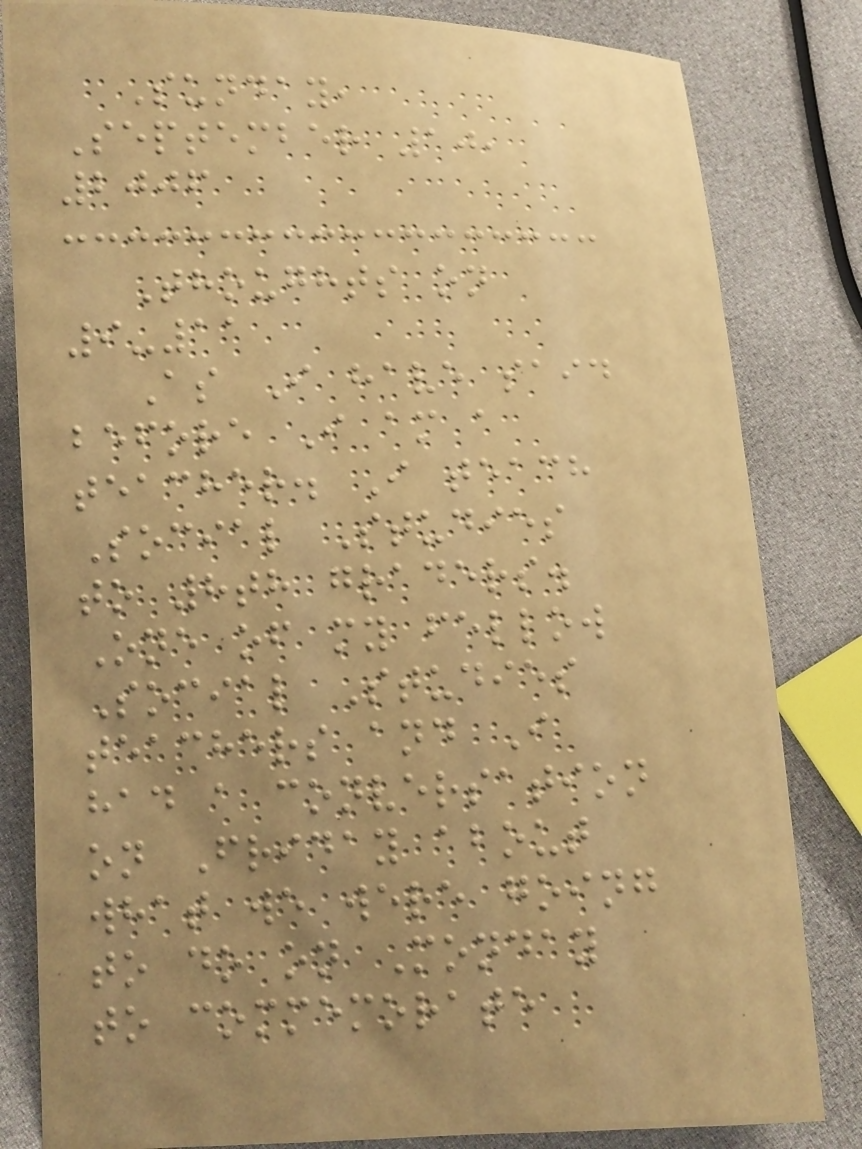Sunday,
September 10,
2006
Thoughts on
9-11
As I have said
before I am a
teacher. I teach
Social Studies
to 8th graders.
One of my fellow
Social Studies
teachers and I
had a conversation
on Friday about
what we were going
to do on Monday
to commemorate
